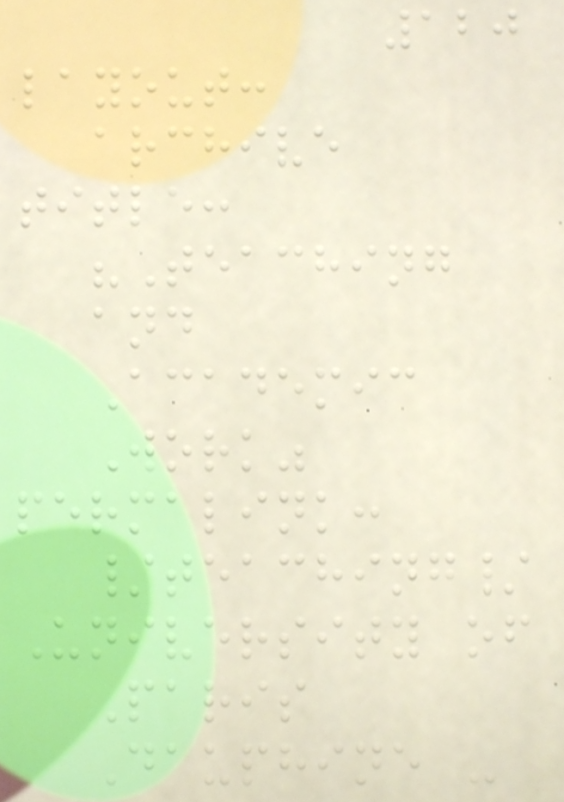120
layout:
archive
title:
"Teaching
and
Academic
Work"
permalink:
/teaching/
University of
Paris
Dauphine -
